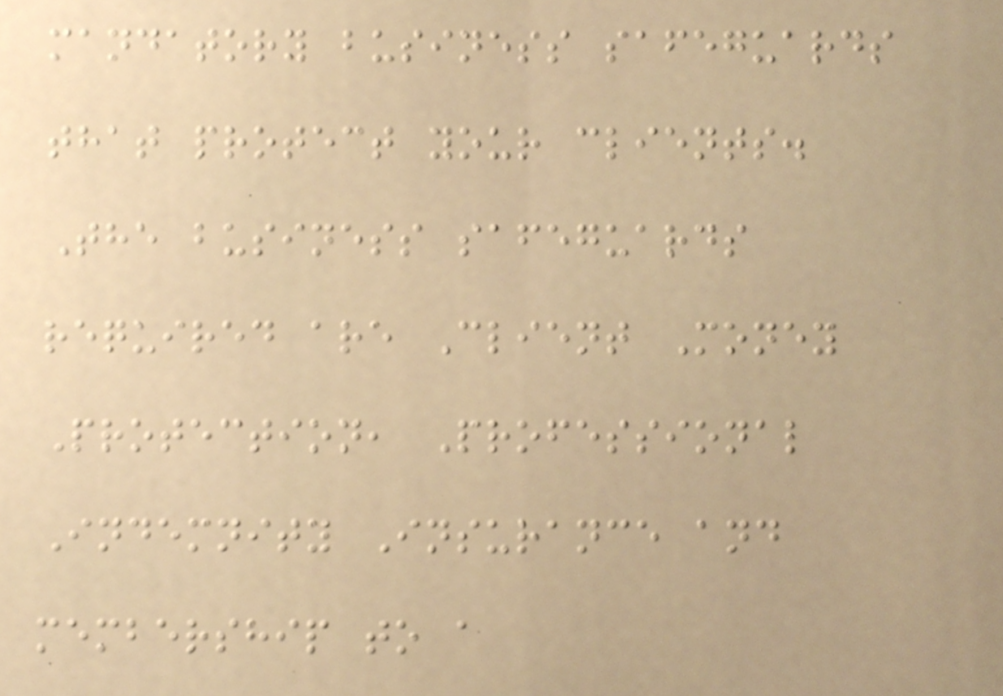mandatory business safeguards
that protect your clients.
The business safeguards
required are Client Money
Protection, Professional
Indemnity Insurance and
membership to a
